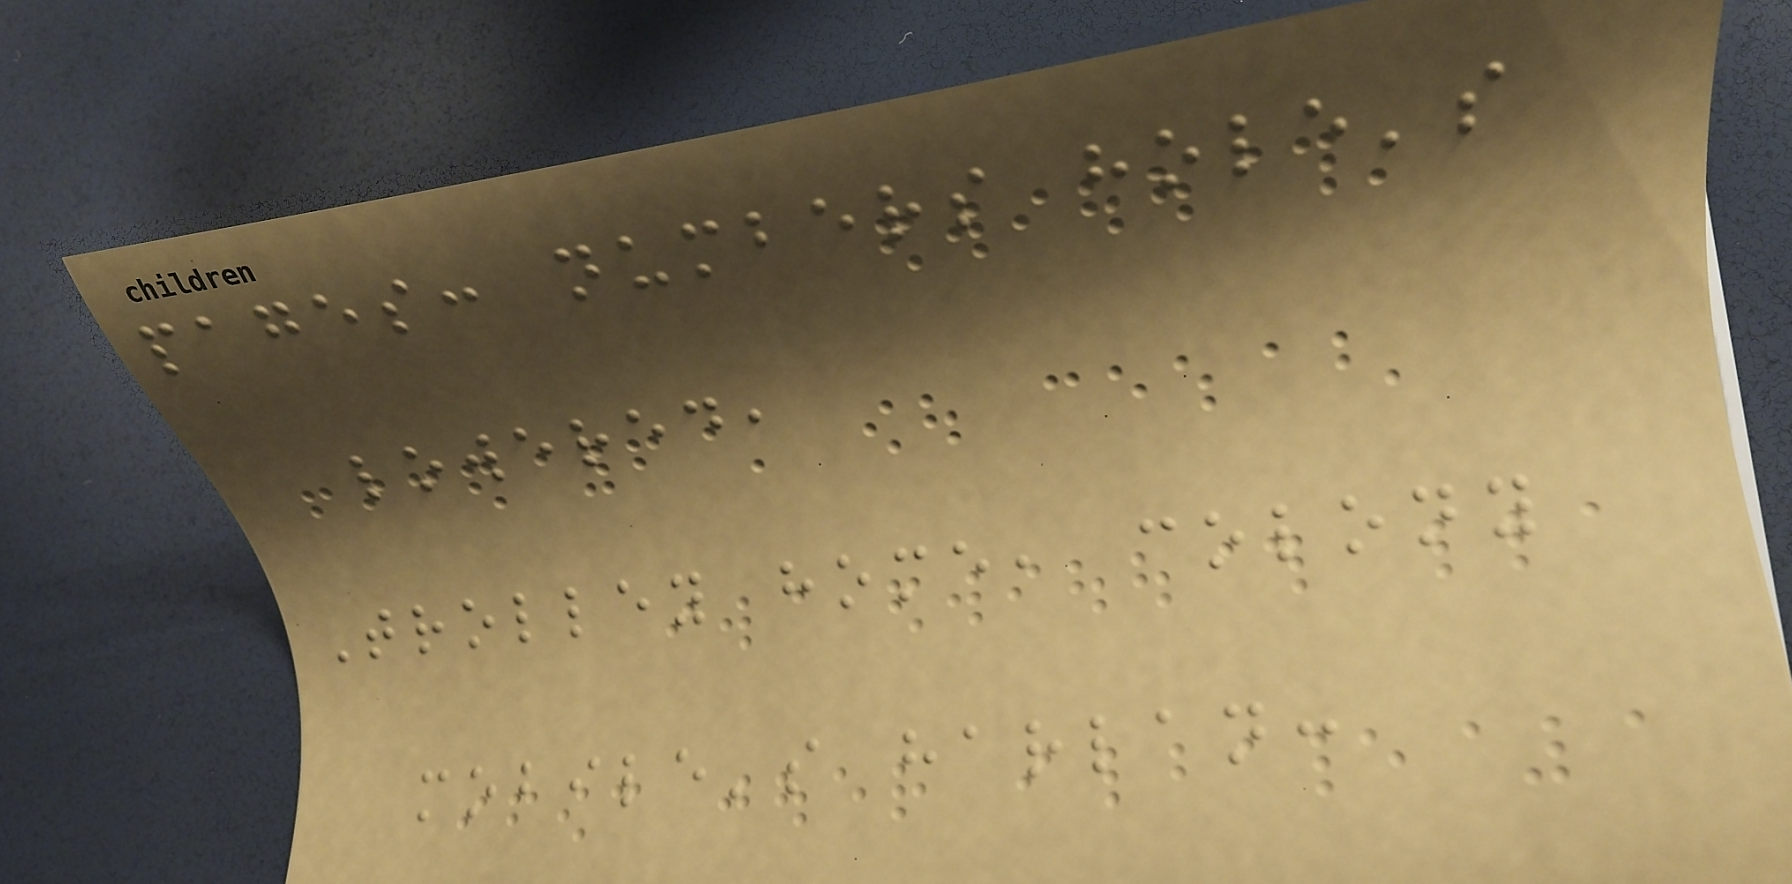pages: numbers hole's
lowered,
Trolley home, colony
mobile's harlan:
